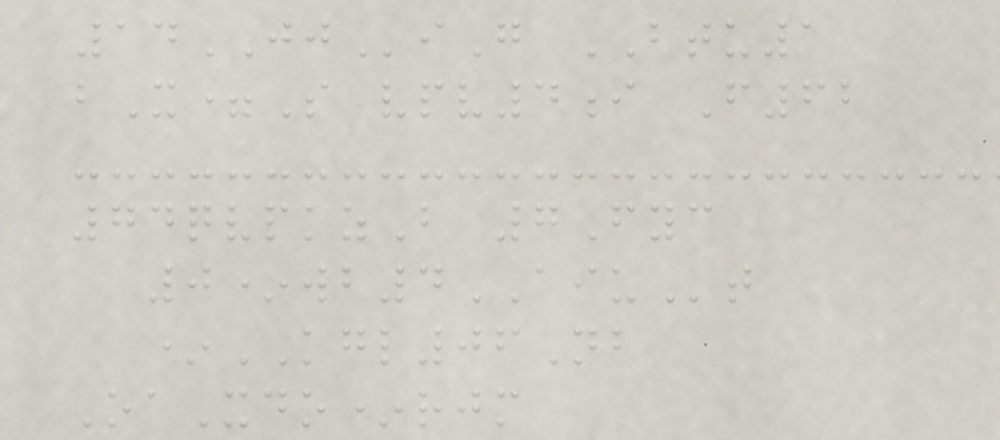14JJiG BTU1
bX=S vpv4i F62
74qvpkzB 7Fyc
0*wb4AIUt
*KGL06Nb
OaXdo*rjm
